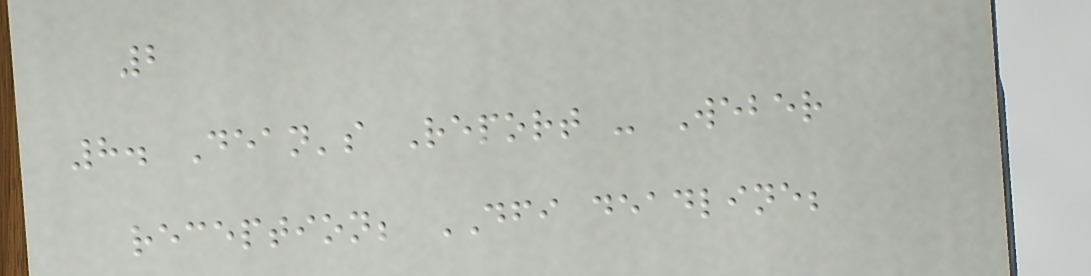2
8. Dean's Report - Weber
reception; DFI deadline;
